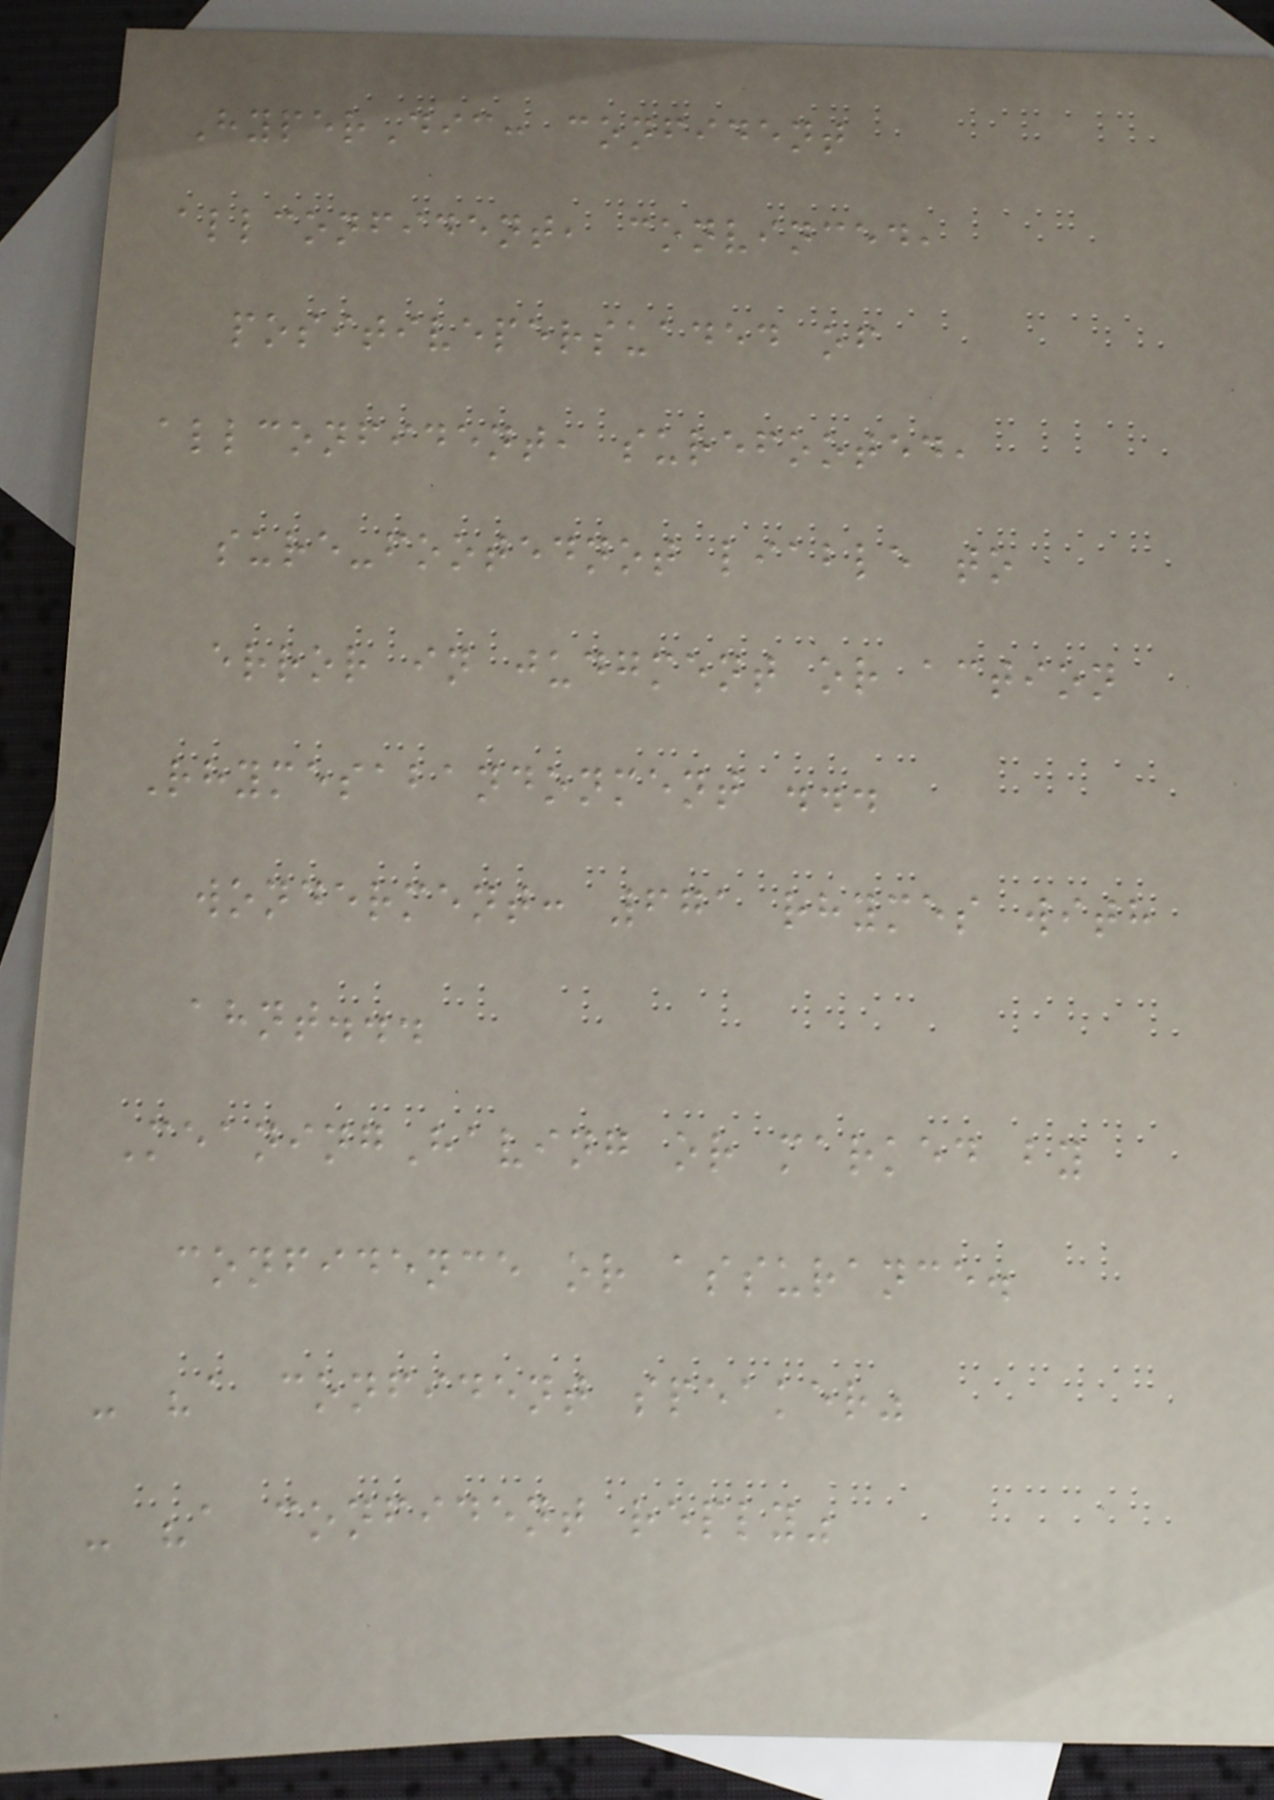HyperDic: confident
allconfident, convinced,
positivepersuaded of
allconfident, surefooted,
sure-footednot liable to
error in judgment or action
Rhymesabandonment ...
wonderment: 671 rhymes with
ahnt...
MeaningHaving or marked by
confidence or assurance.
- "a confident speaker"
- "a confident reply"
